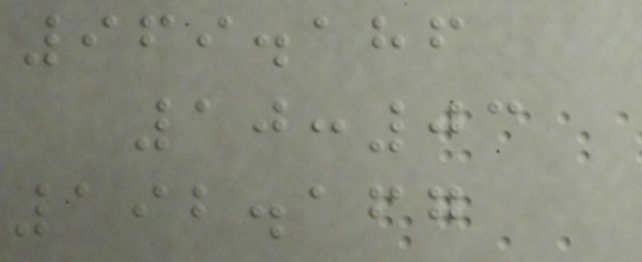969.186
10:03
192.167
